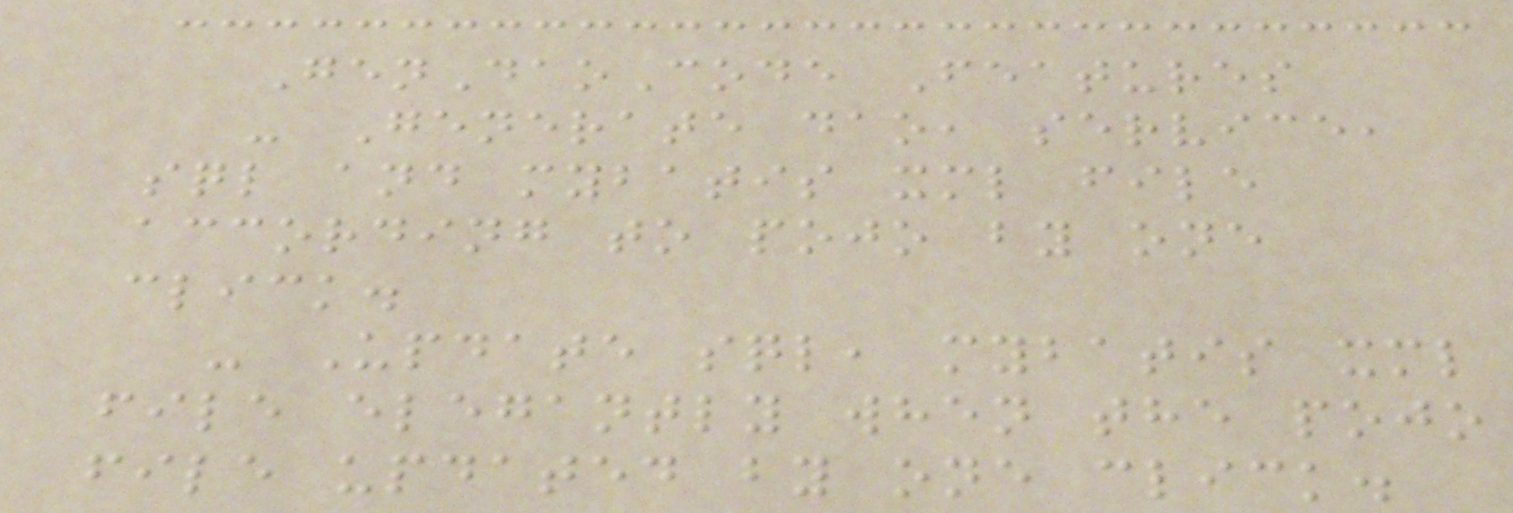GenDaoCode Features
- Generate dao, service,
sql and mybatis xml file
according to pojo by one
click.
- Update sql, mybatis xml
file elegantly when the pojo
file updated by one click.
